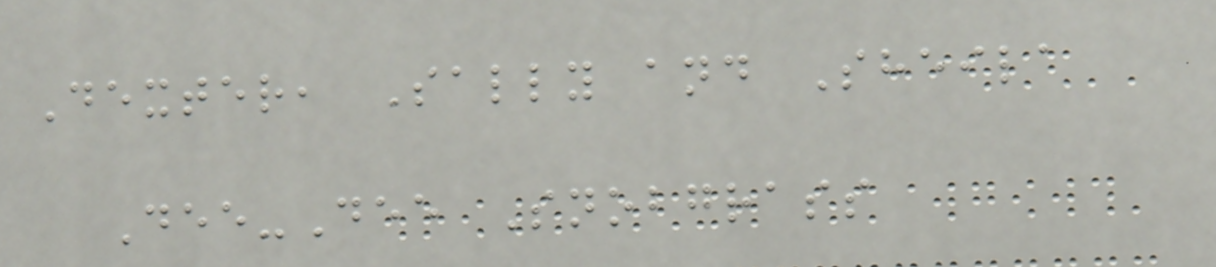Dexter, Sally and Sheila
Dee-Dee Snobgrass
